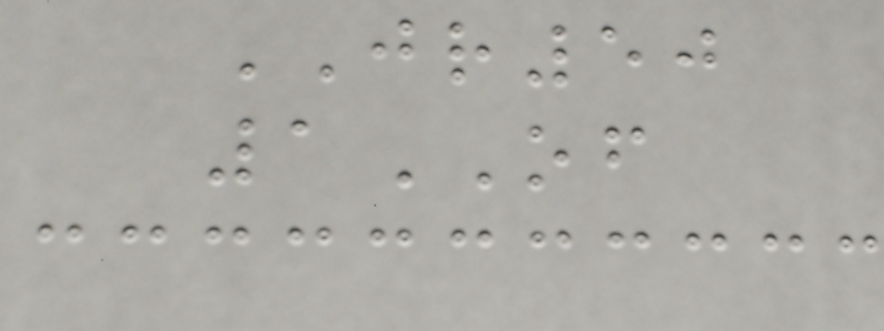JR50
1OF
